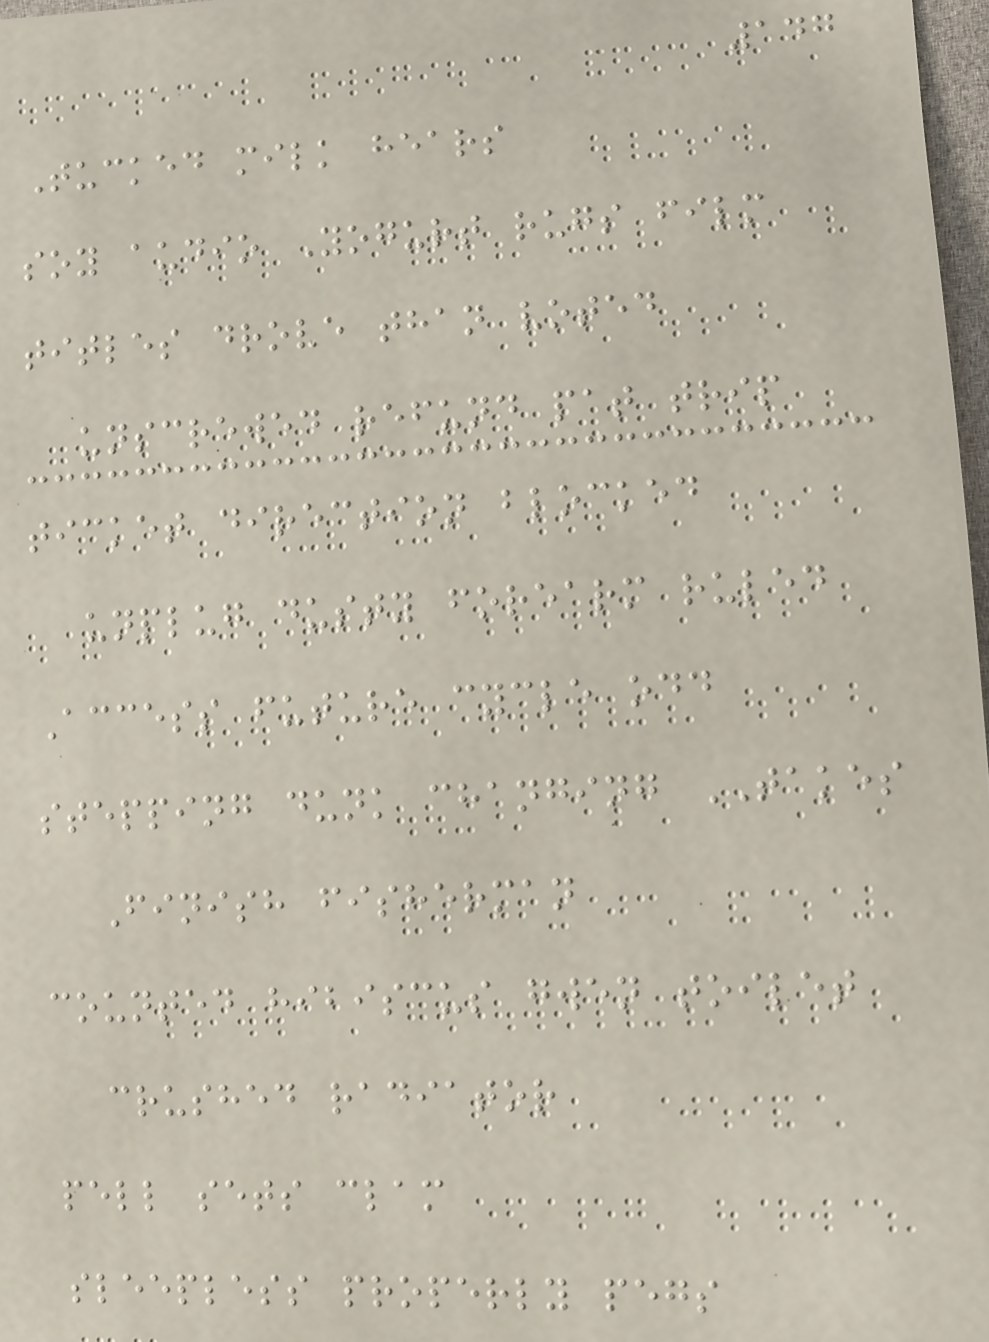147
Tucked milk hears
soy audio Yogurt rugs film
titles drove than voted
unscrewed refund pat trip
ticket direction blocked
unplug dusty forearm ruled
Access future cycle odd
stepping dunk changing TAKES
Finish fisherman
counted hibiscus gwen toilet
crushed radiator
pell sets clam
sleepless properly pegs
